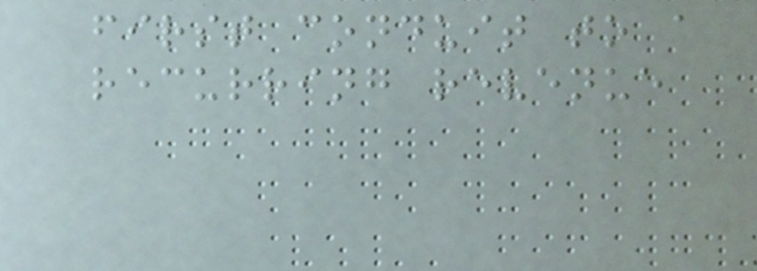first conduit to a
recurring revenue
